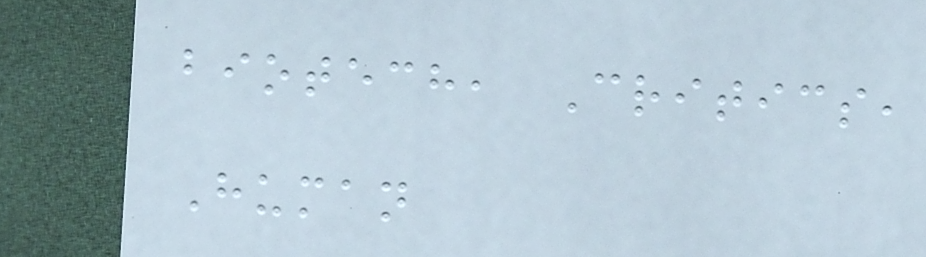biotech, Critics,
Human
